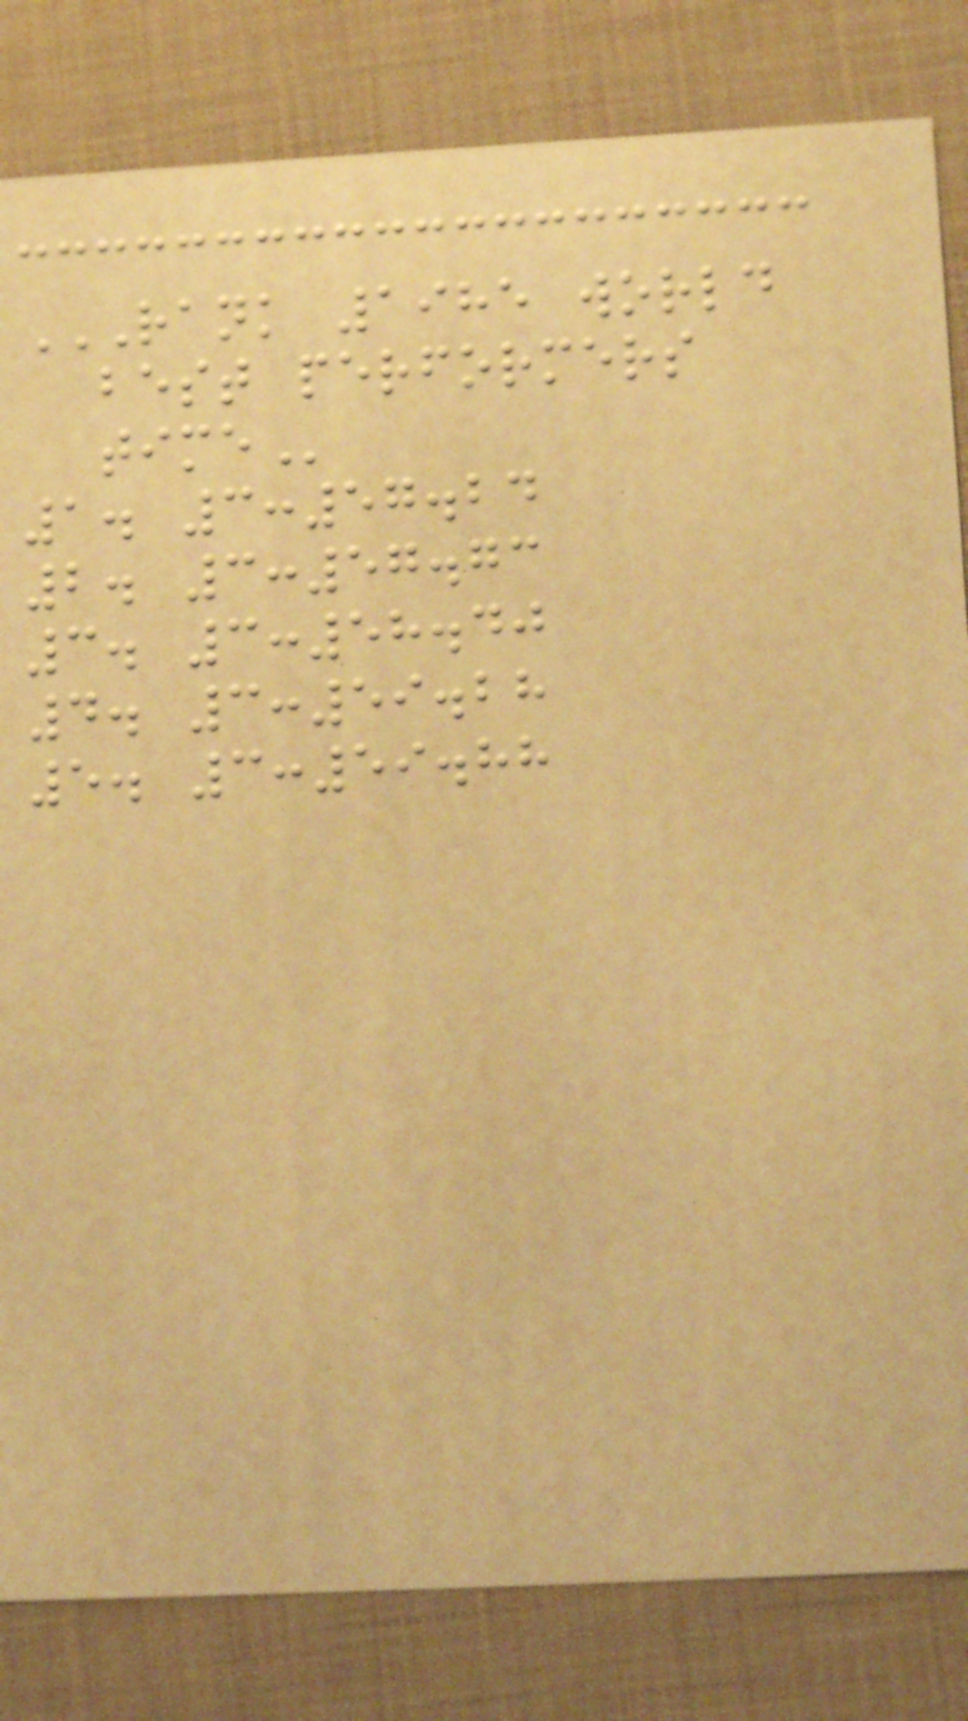RANK 1985 WORLD
BEST PERFORMERS
TIME
1. 3:57.24
2. 3:57.73
3. 3:58.40
4. 3:59.28
5. 3:59.88
